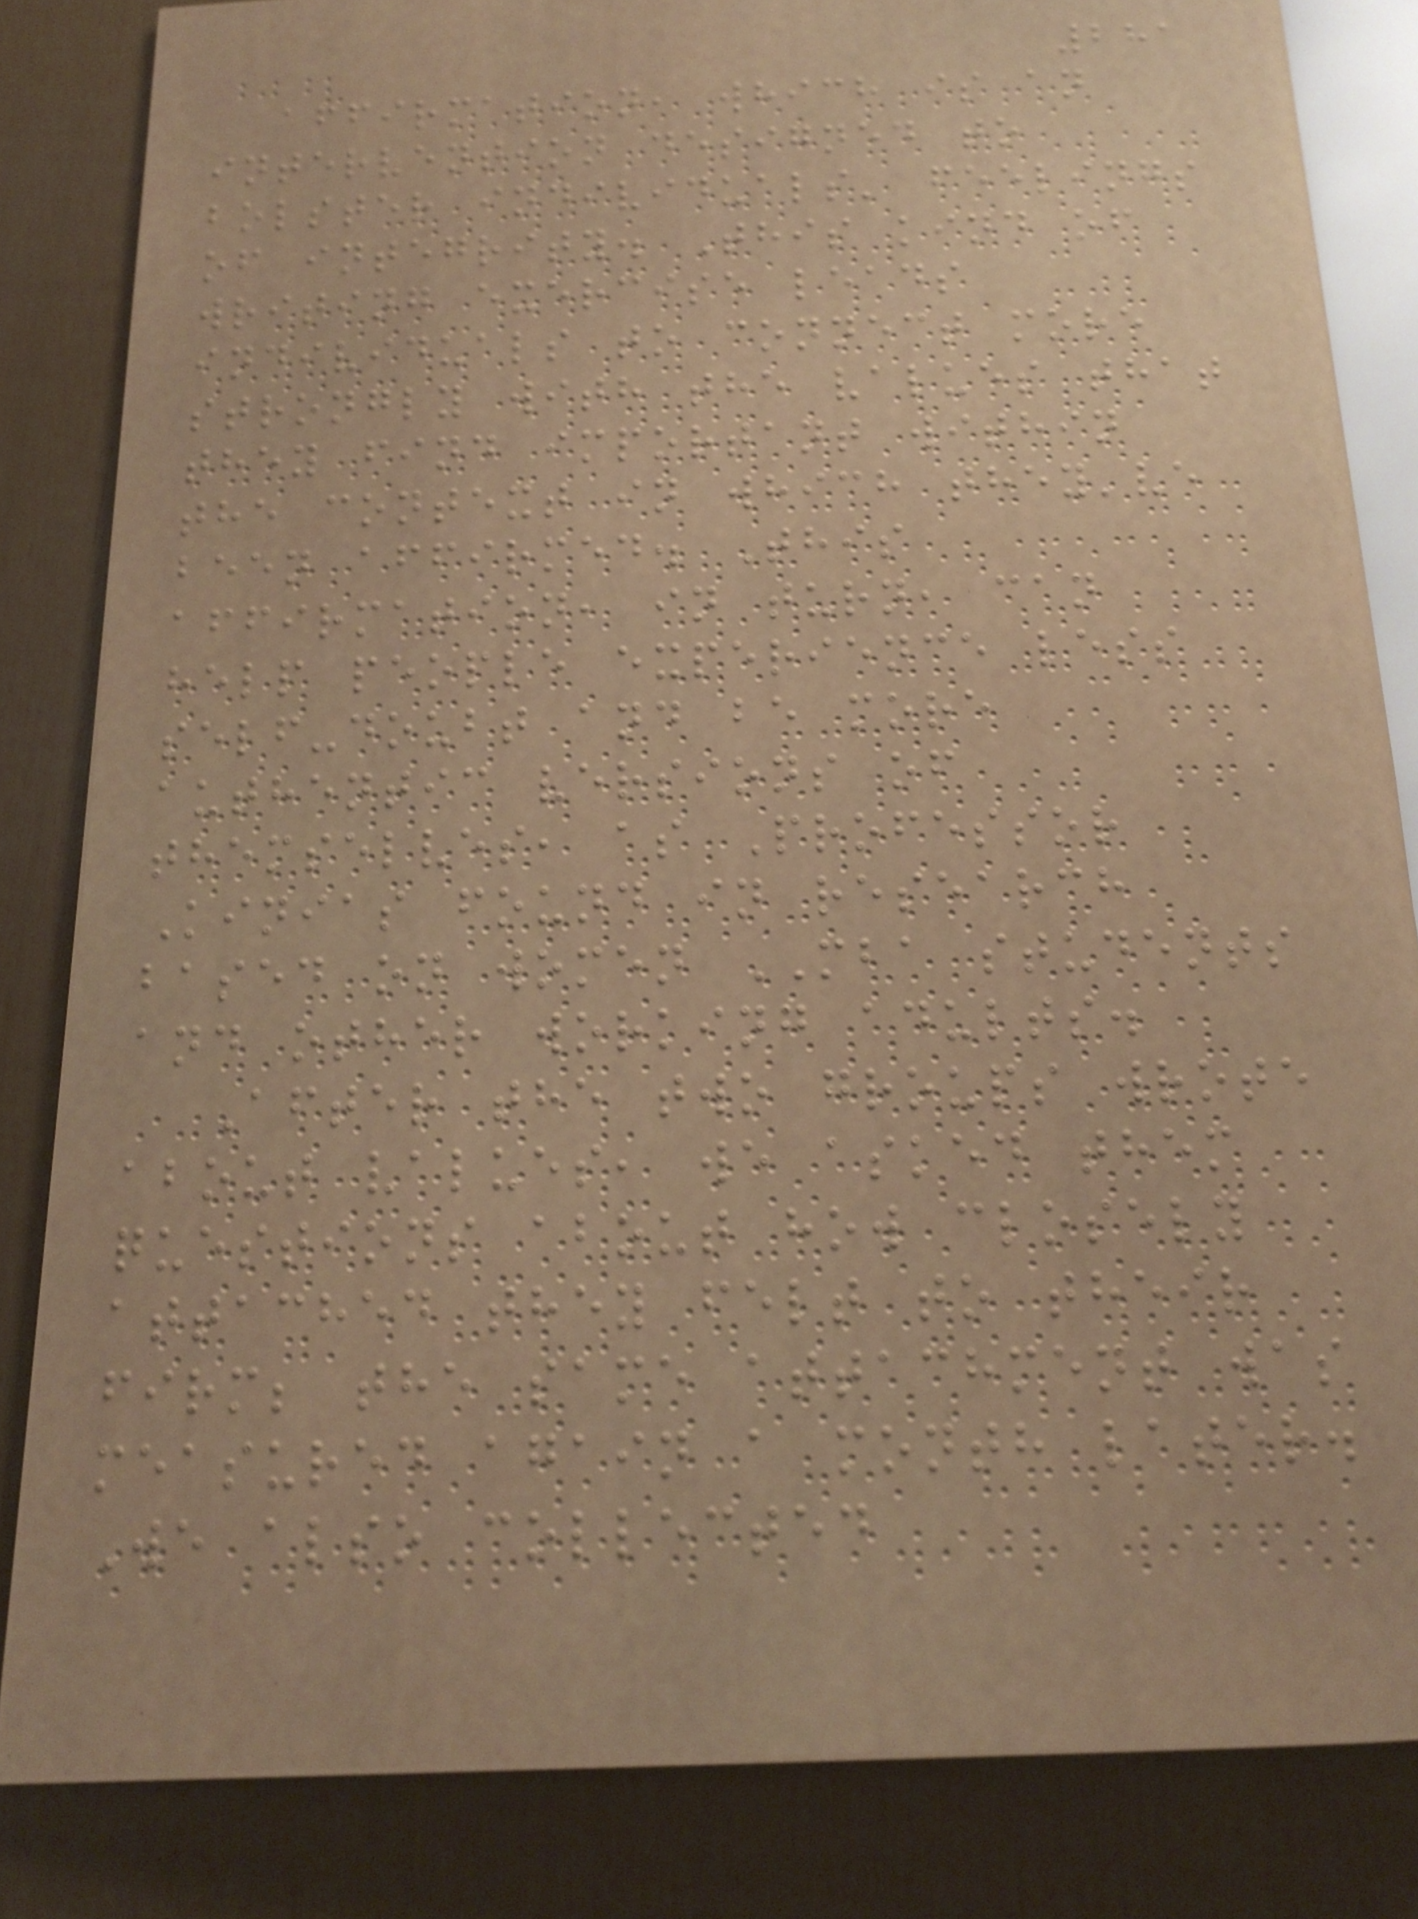281
affirmation, which is an
intervention designed to
bolster individuals' feelings
of integrity. This kind of
writing exercise leads
individuals to connect more
strongly with the values that
they find important within
the context in which they've
been affirmed. This
affirmation, in turn, can
help people experience less
self-doubt and be more
authentic versions of
themselves, as Professor
Kinias found in research
based on women MBA students
and other working adults.
After the two groups wrote
about values, we asked them
questions about how closely
attached they felt to their
firm; the same attachment was
measured again a month later.
We also collected
